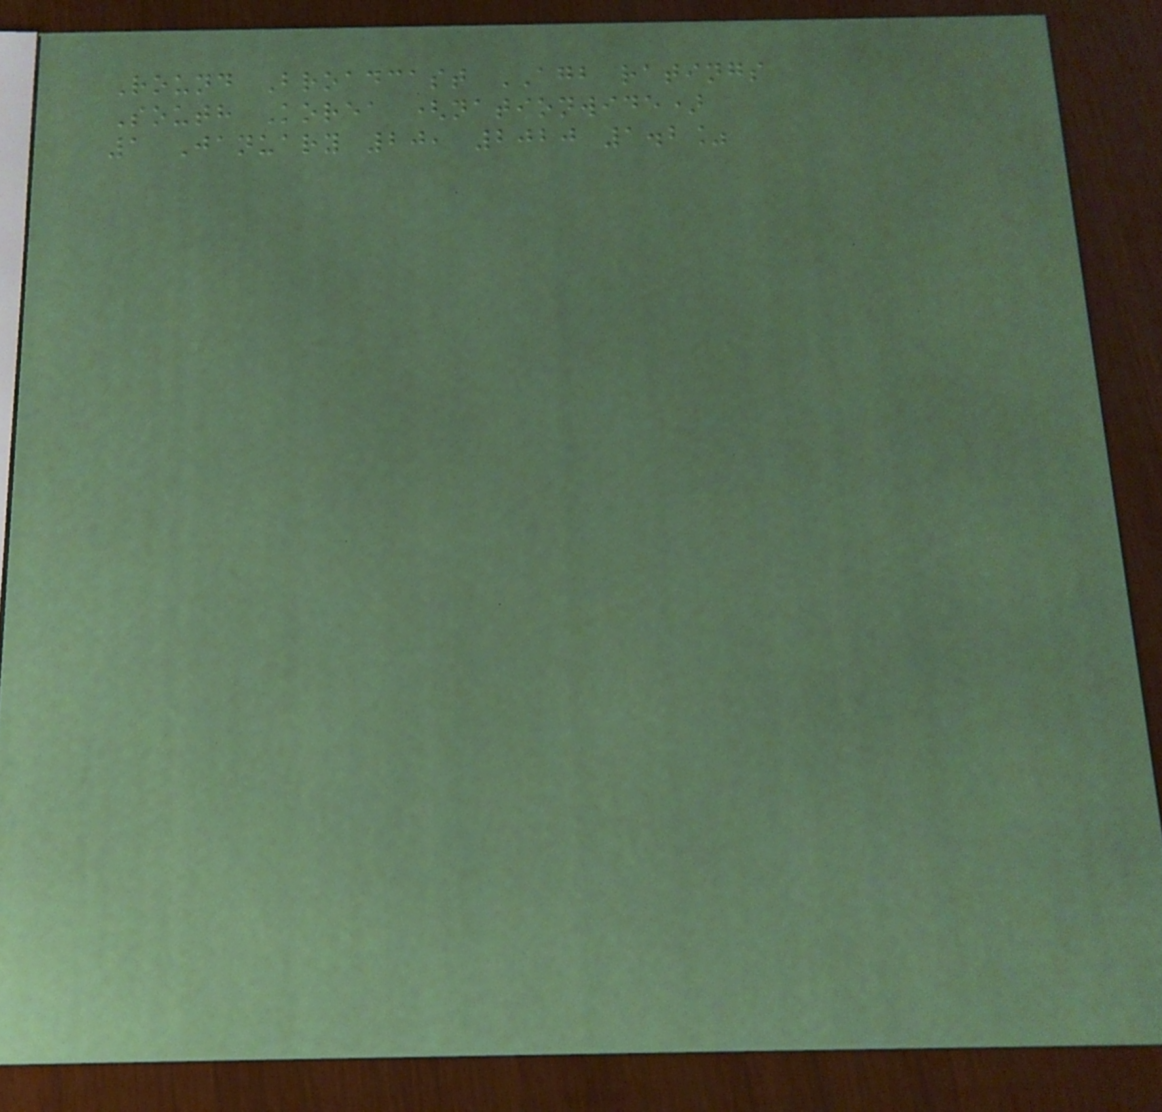Round Broadcast AGB ratings
South Korea (nationwide)
1 January 20, 2020 1.2%
